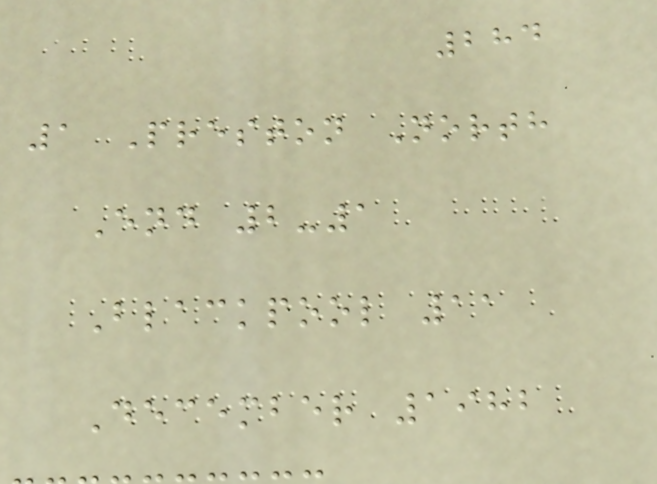284
1 Preston North
End 2-1
Blackpool 11
December 1982
